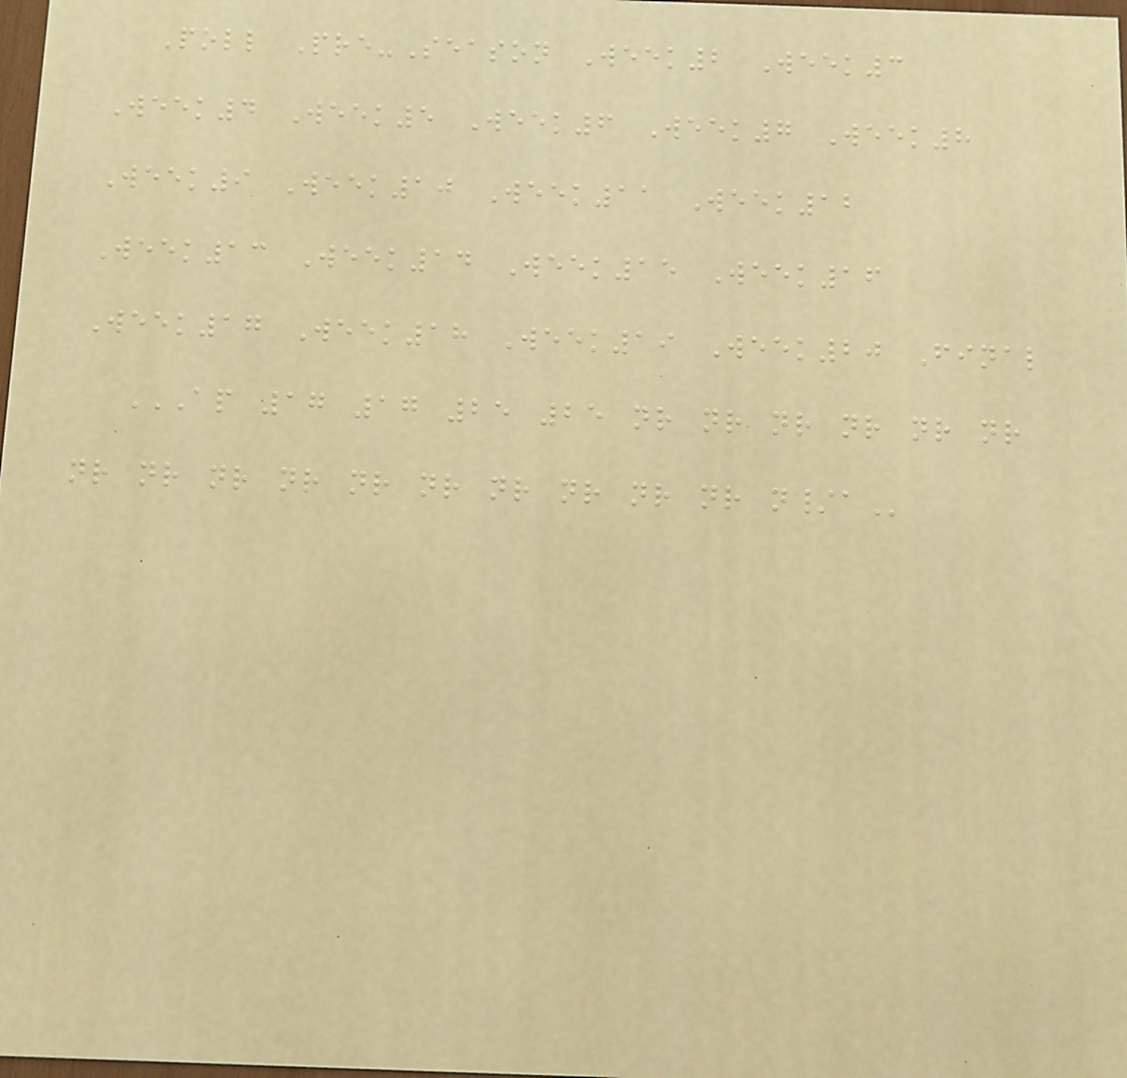Poll Pre-Season Week2 Week3
Week4 Week5 Week6 Week7 Week8
Week9 Week10 Week11 Week12
Week13 Week14 Week15 Week16
Week17 Week18 Week19 Week20 Final
AP 17 17 25 25 NR NR NR NR NR NR
NR NR NR NR NR NR NR NR NR NR N/A
